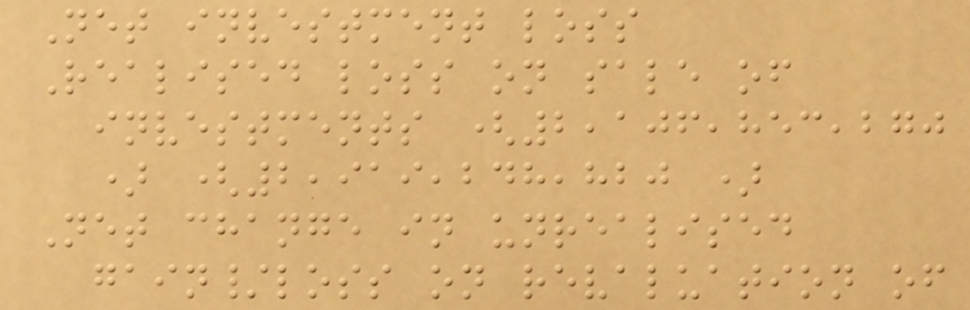Net investment loss
Realised loss on sale of
investments (2,106,853,270
) (2,919,248,820 )
Net change in unrealised
gain/loss on revaluation of
